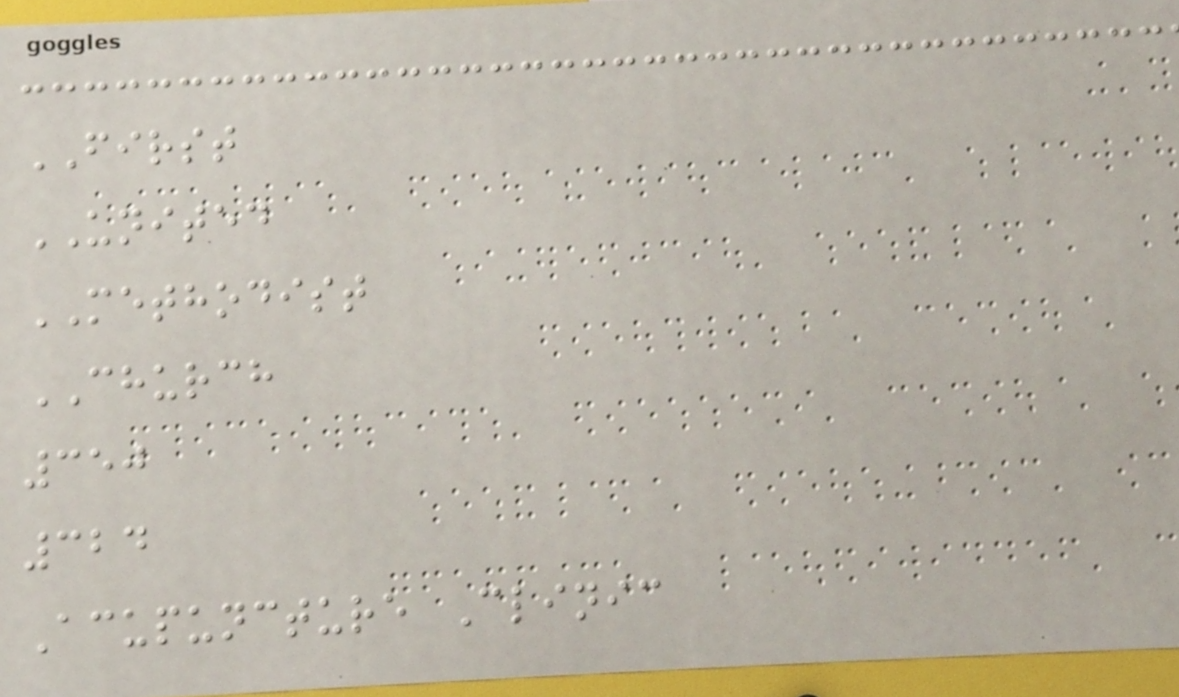FIRST
UNITED
METHODIST
CHURCH
350
324
Acupuncture Clinic
